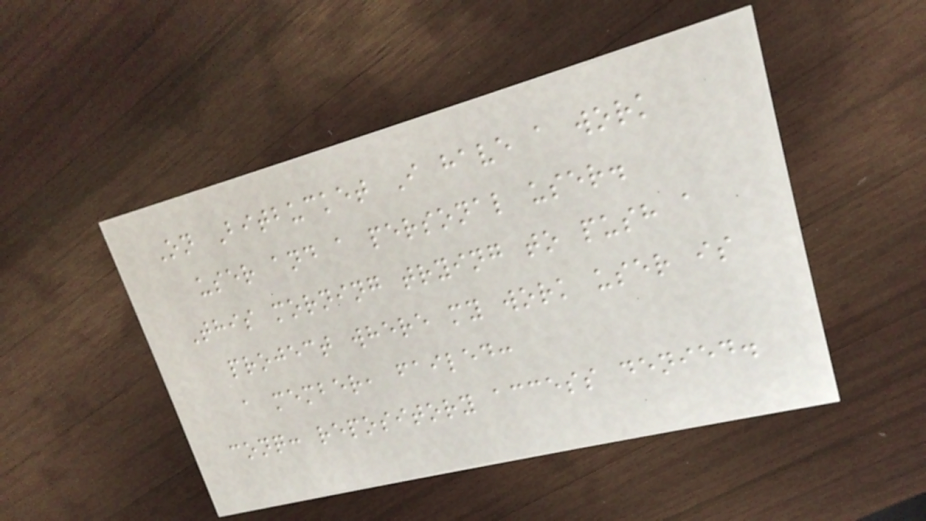On Bitbucket I have a work
user and a personal user.
This morning trying to push a
project where my work user is
a member, failed:
conq: repository access denied.
